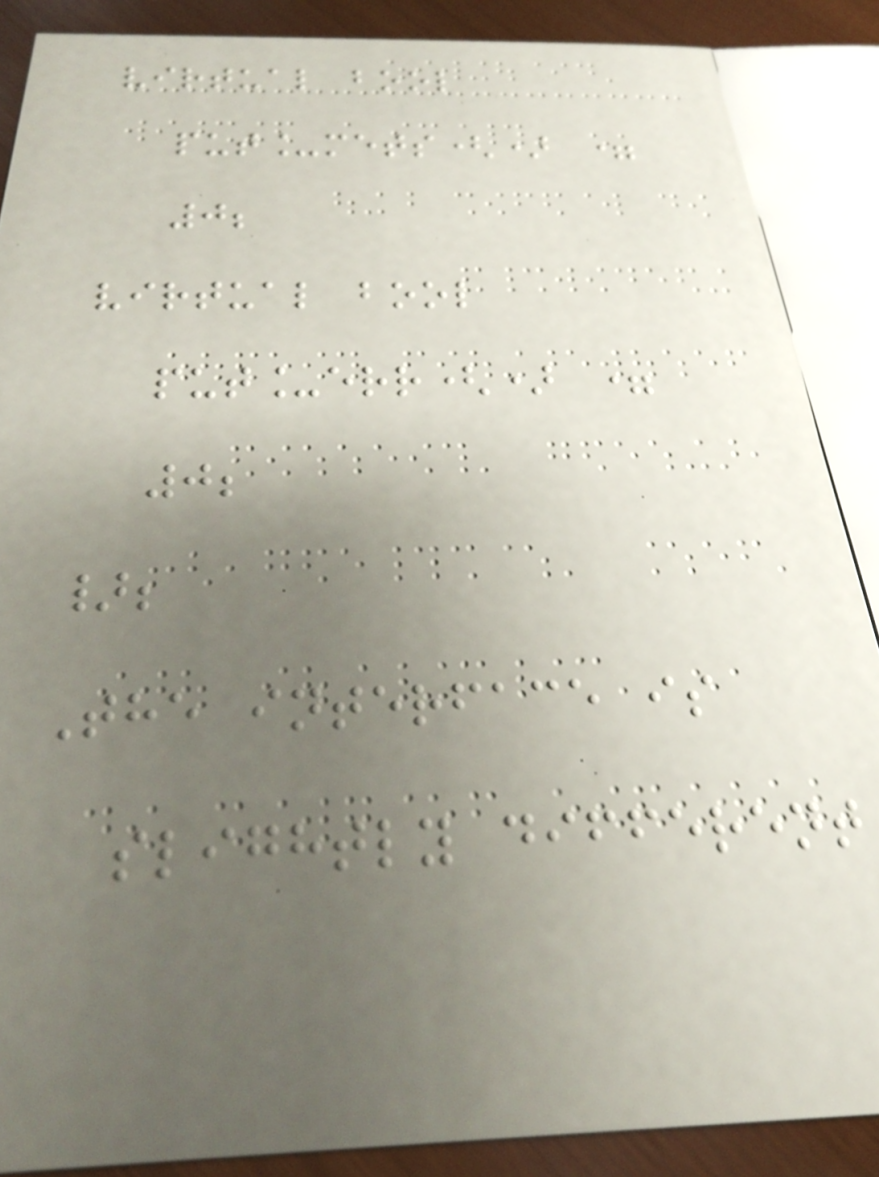virtual bool
put_mets() =
0;
virtual bool
put_err() =
0;
};
The interface is
slightly different
